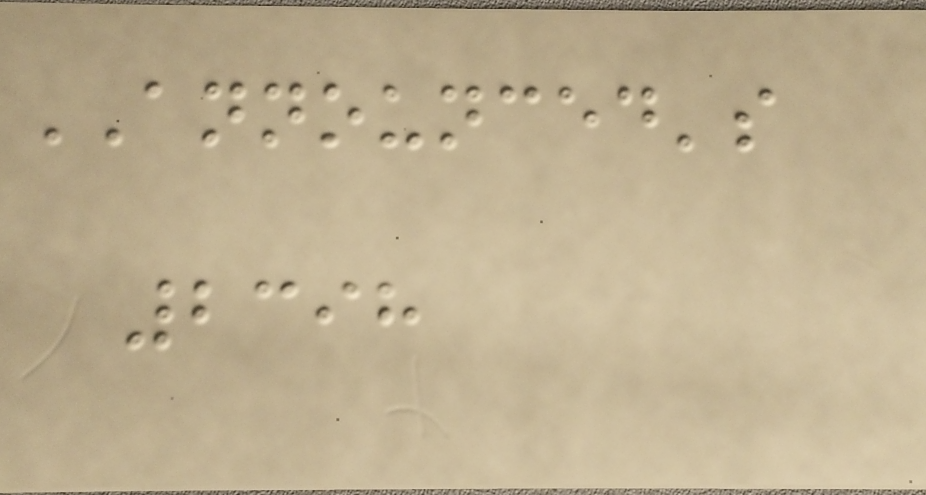ANNOUNCED's
2398
